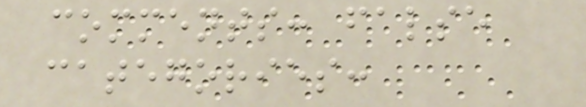comments: false
categories:
